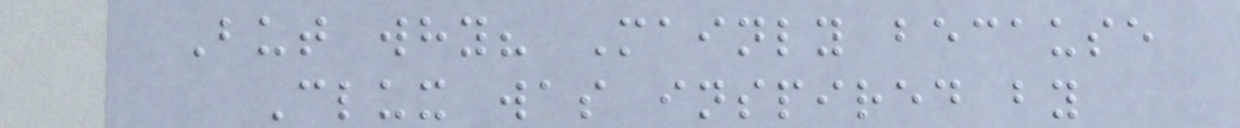But why? Mainly because
Clux was inspired by
